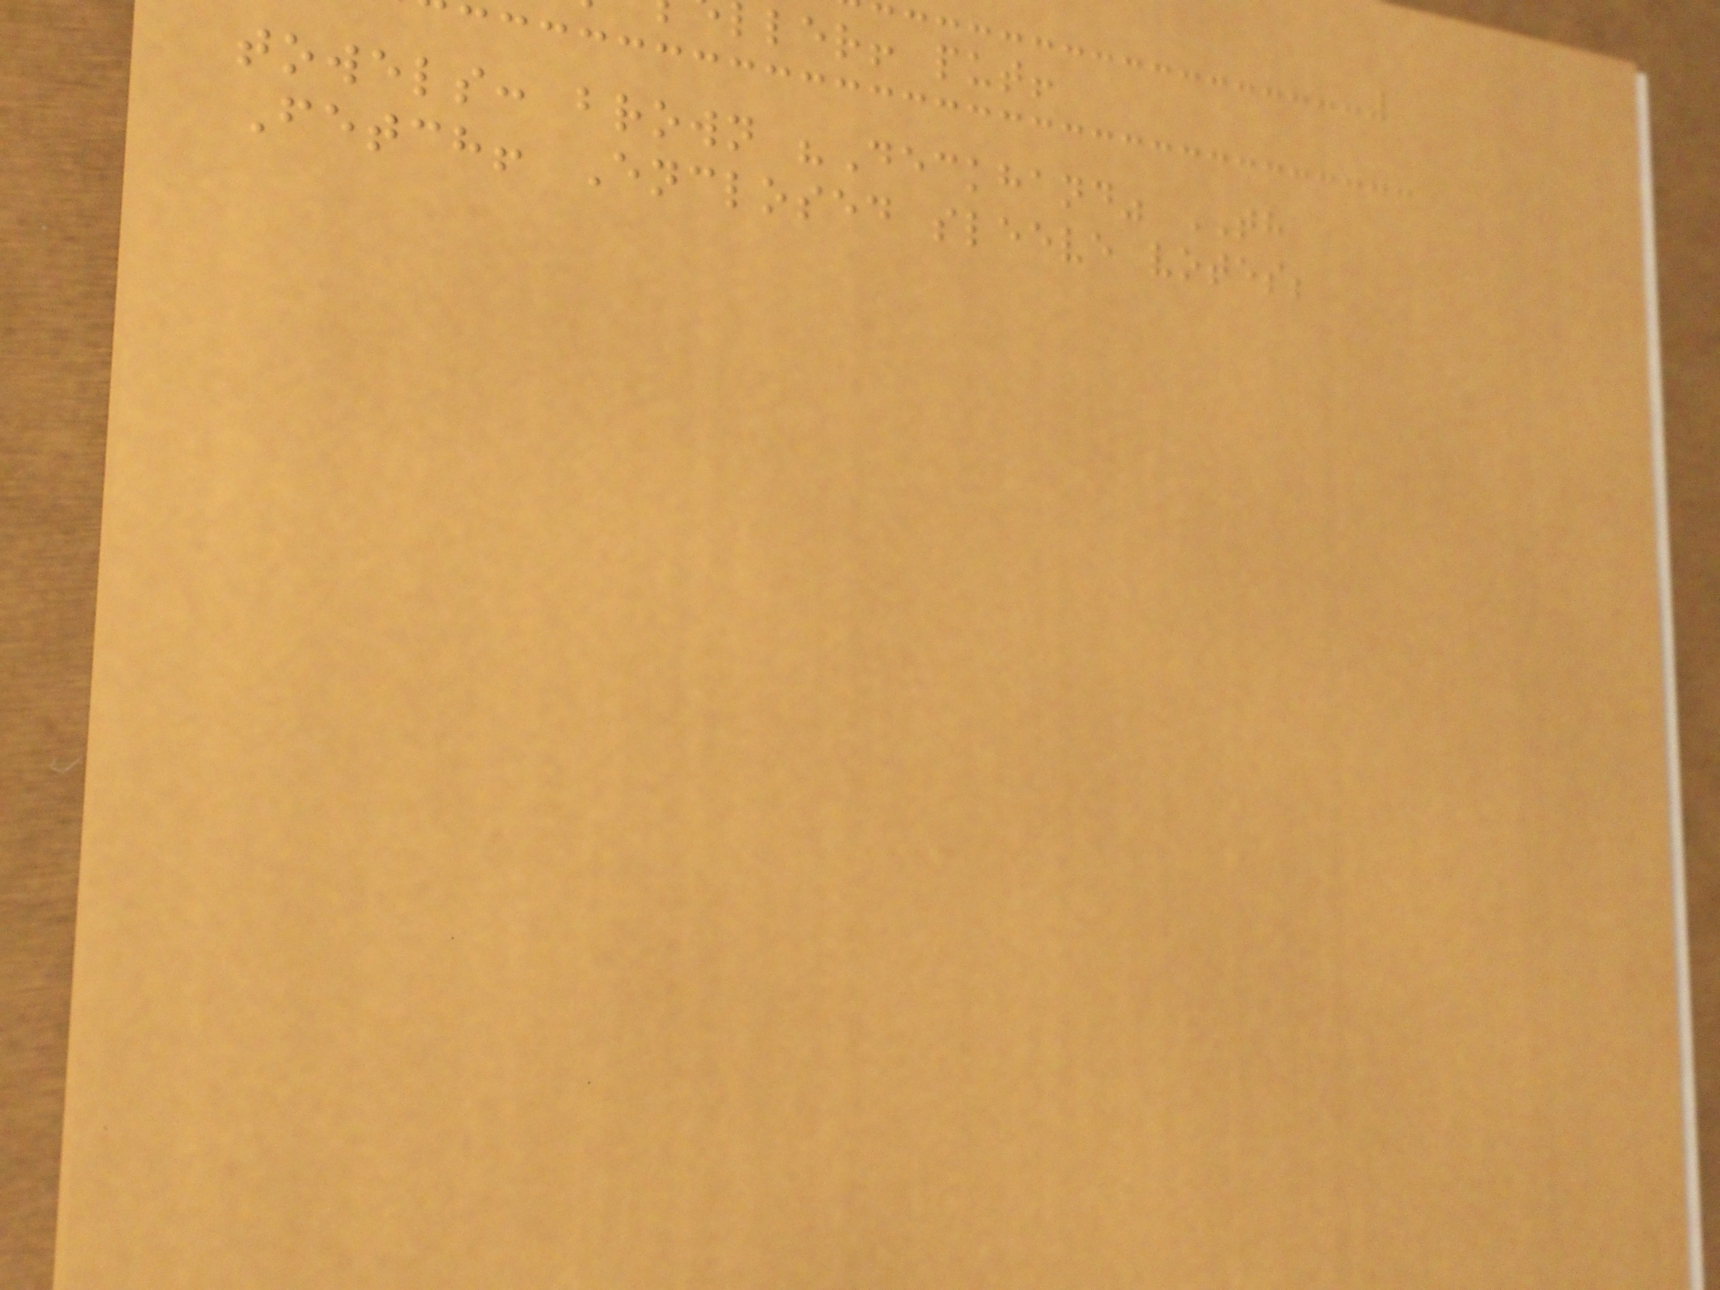ller! put!
towels: brown "Deckhand" TH
Fetch! Enclosed sleeve votes;
